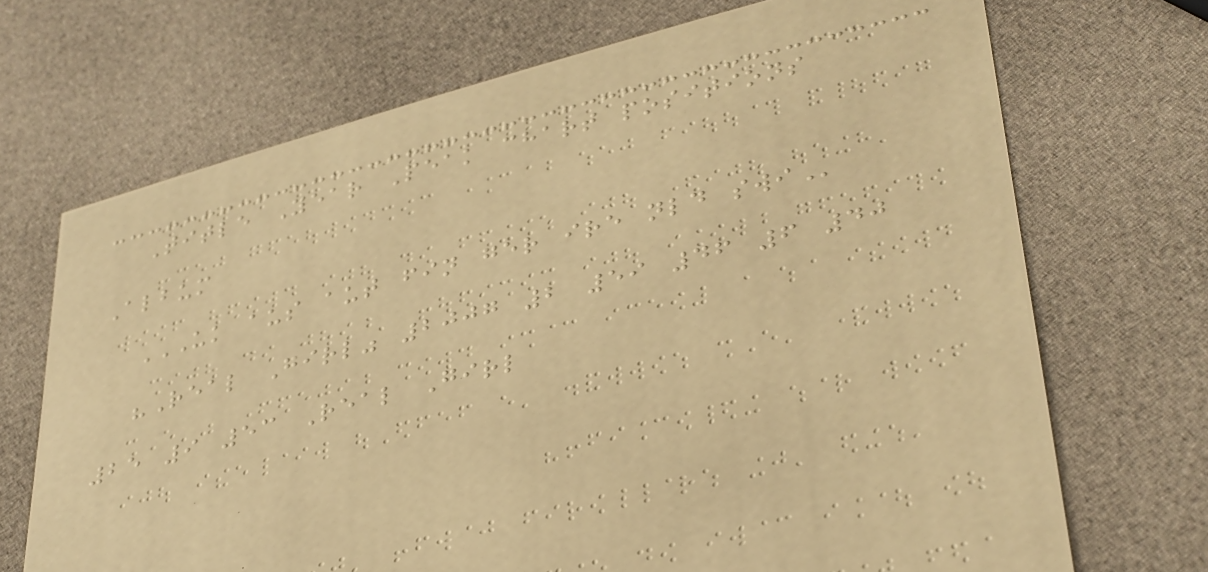Title Year Peak chart positions
Album
UK AUS AUT FIN GER IRE NLD SWI
"Real Girl" 2007 2 59 46 6 40
25 9 53 Real Girl
